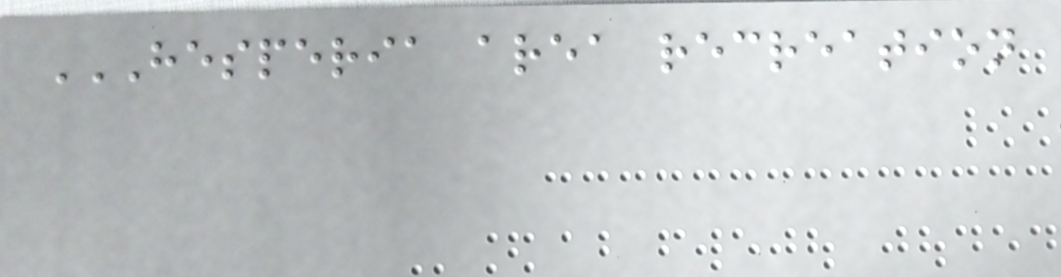HESPERIA AREA RECREATION
